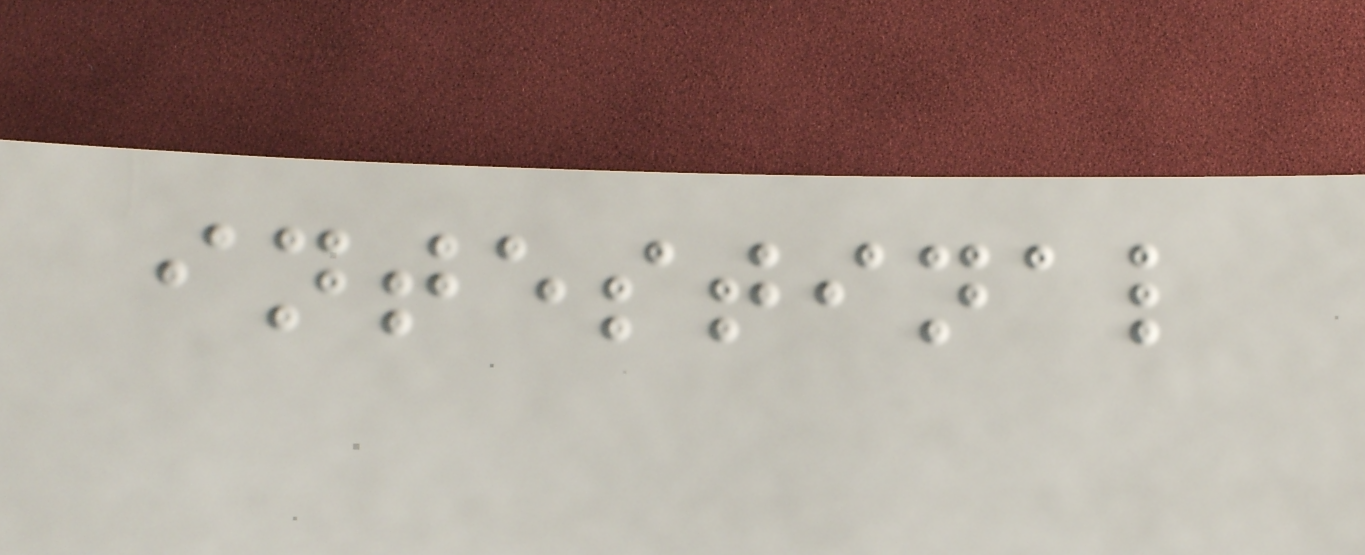intestinal
